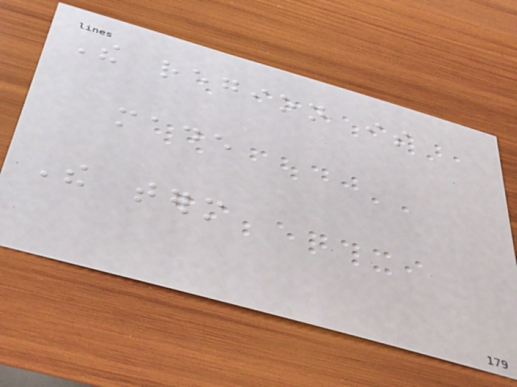The region is
made
The term
